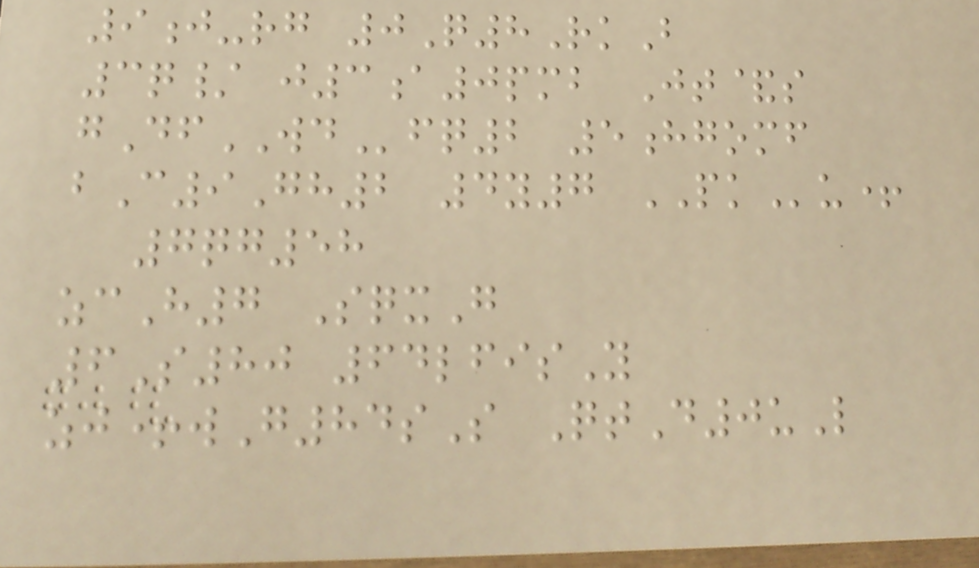9j-rg 0Q8RkB
3q/ j3a0pmb Jt&s
gDfWDfq2 5hgomf
bC9Gh2 4y7 PKu+
7qg58
zcH7 SqxG
6S80 64lfisY
zj+wG84sS QtD0uL
